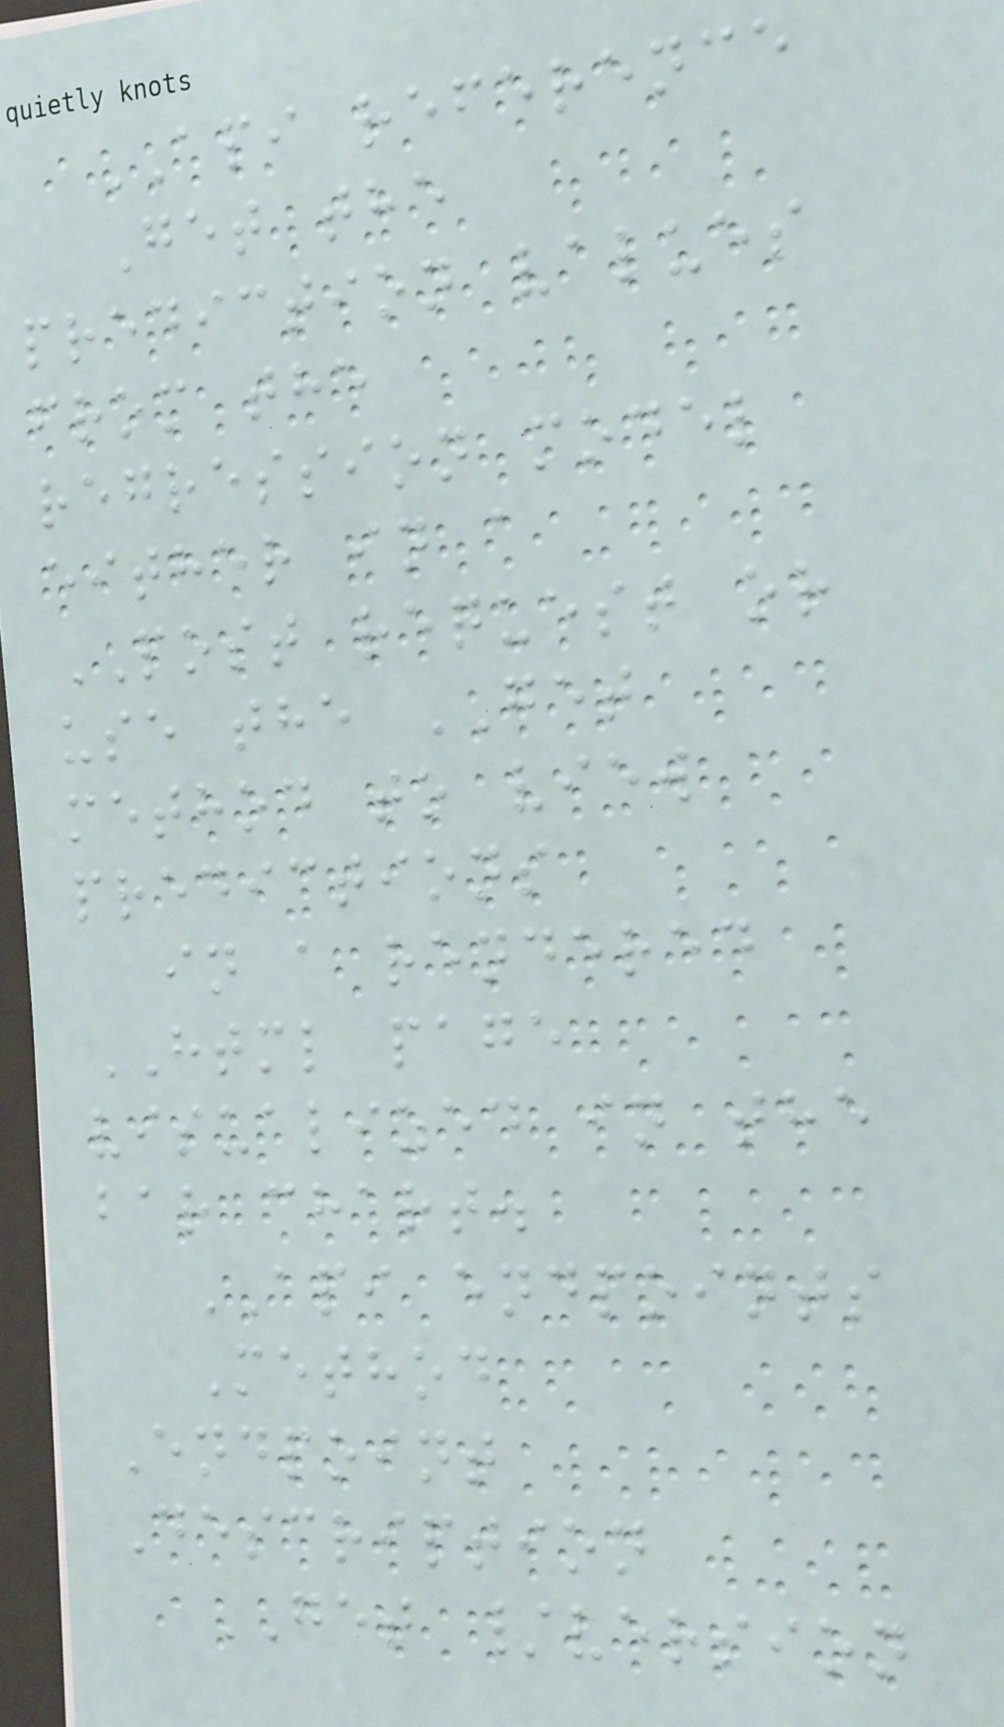API reference
Get the
prediction values
from the
regression model
either in a
POST request or
use the GET
method to view
predictions
in a rendered
HTML page
visualized in the
bar chart.
API endpoints
Method
Endpoint
Description
GET /version
